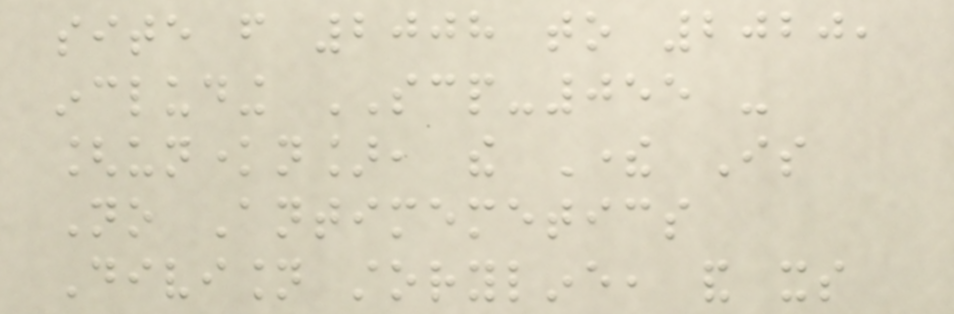site from 2008 to 2020,
including SCP-055 -
[unknown], the There Is
No Antimemetics
Division storyline, and its
